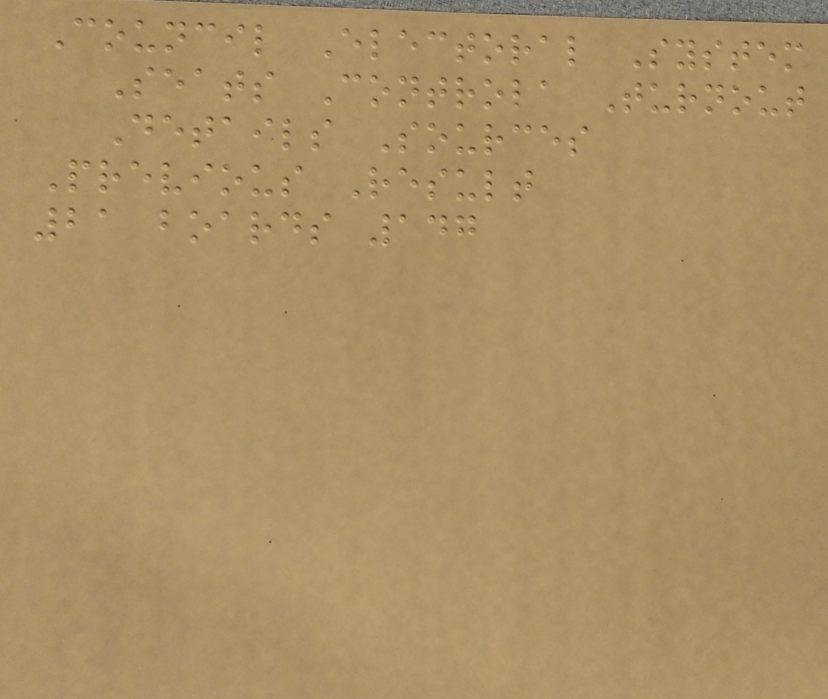Council Electoral System
Seats Controla Turnout
Details Sources
Previous Result
21 boards 147
